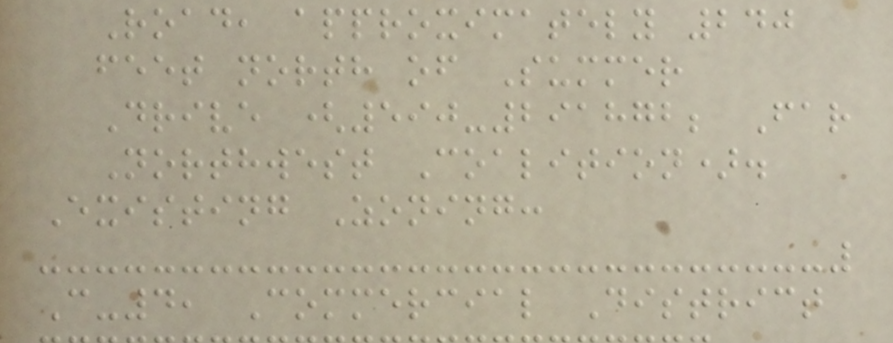Road, approximately 240
feet north of Summer
Drive (590-291872; Far
Northwest Coalition).
Existing Zoning:
C-4, Commercial District
